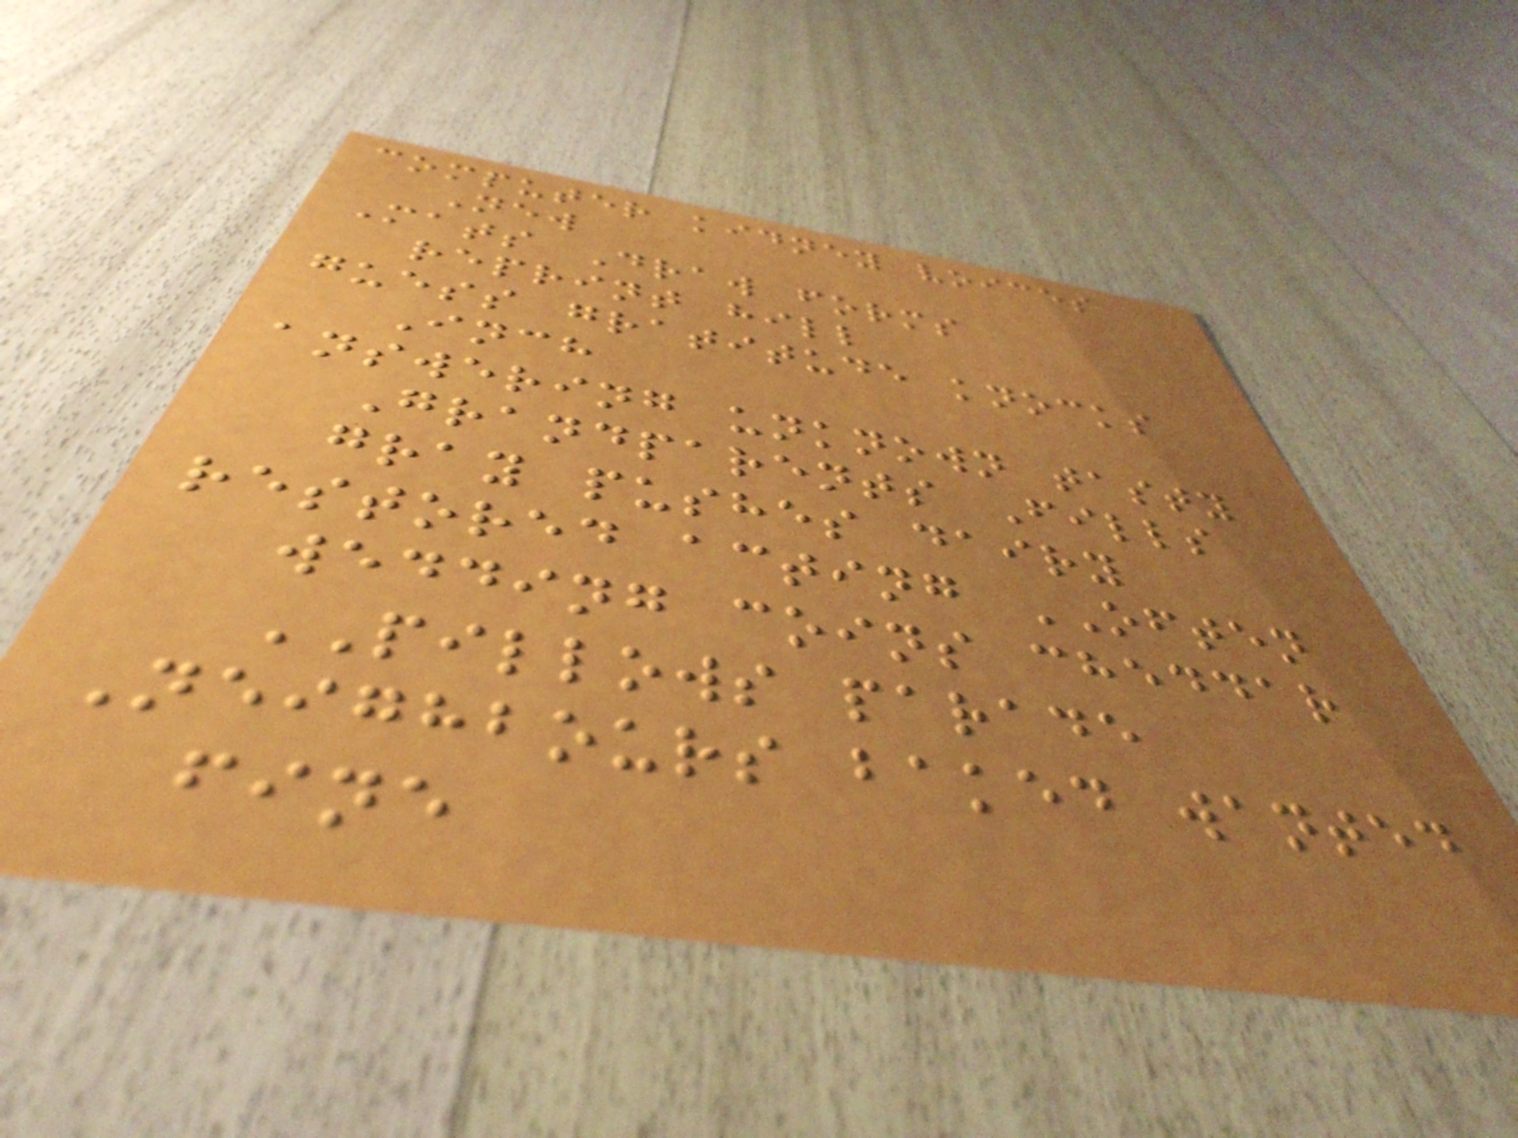computer kidney voices
New
Mats Draw forms
reprint hill
guess gratitude knocks
Inch
answering unknown tasty
Grandparents Fills
gray pushes dairy
restored acting OFTEN
wedding coins cheddar
PILLOWS parade
Neighbours baked wanted
fine
